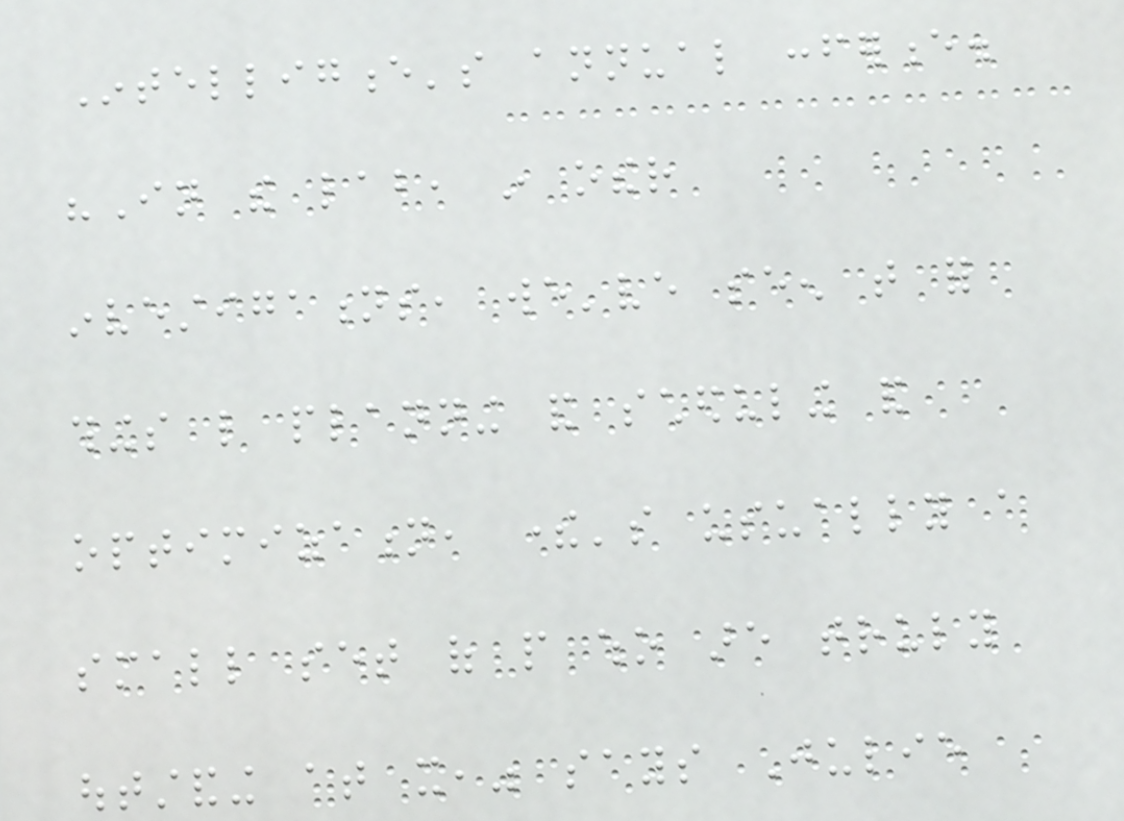Intelligence's annual conference.
"In the lab, in other
investigations, we've seen that for
things like planning and scheduling and
optimization, there's usually a
small set of people who are truly
outstanding at it," says Julie
